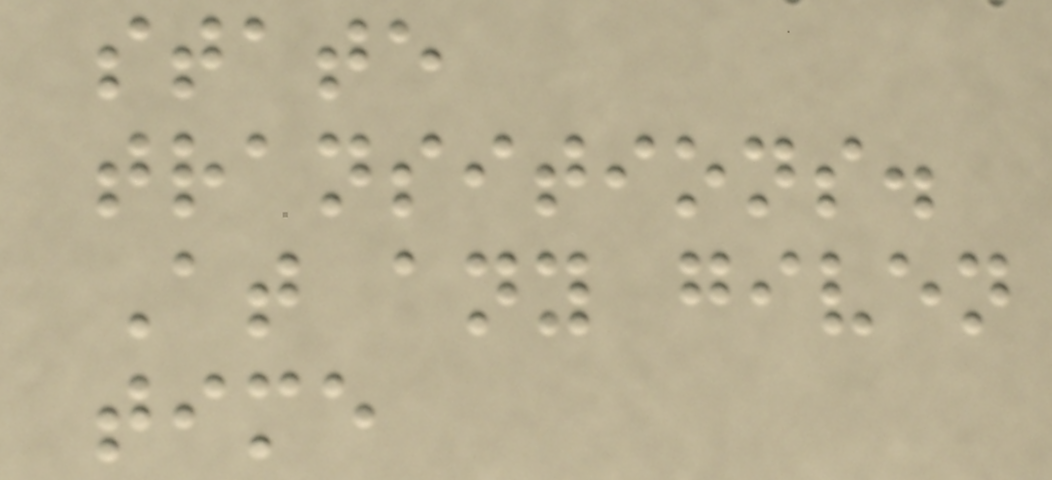state
transitions.
At any given
time
